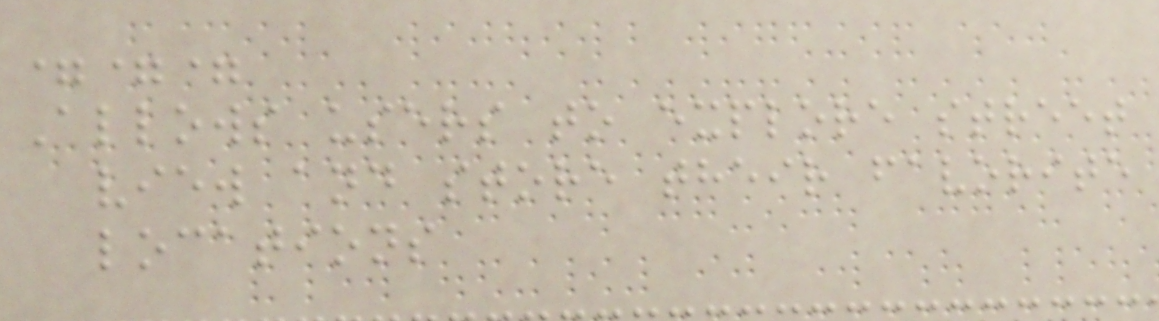===
Allows users to explore street
view and store their favorite
locations
